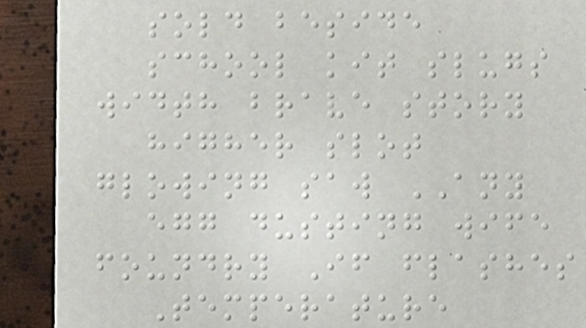sold beside
school kit slugs
width brave story
higher slot
glowing saw ANY
egg dusting wife
foundry If flashes
Temperature
